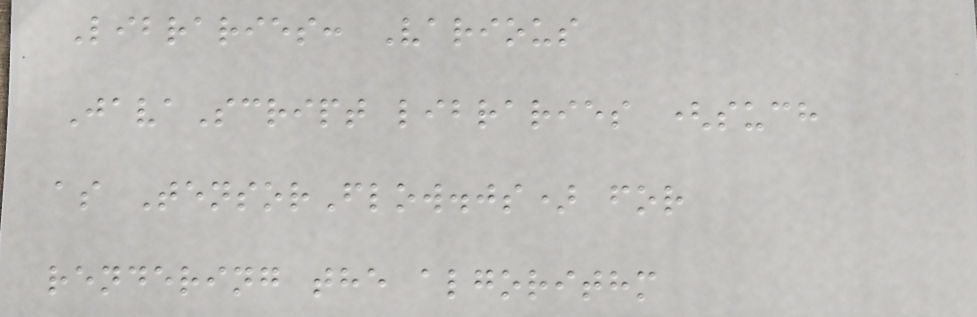Libraries: Various
JavaScript libraries (such
as TensorFlow.js) for
rendering the algorithm
